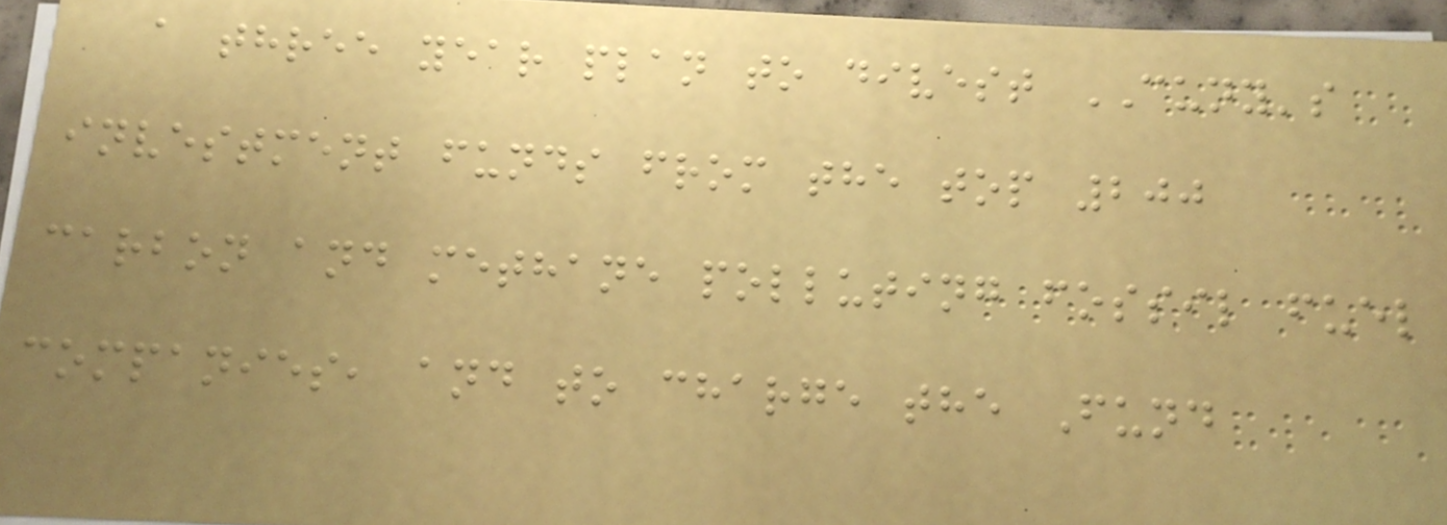a three year plan to divest CUNY's
investment funds from the top 200
carbon and methane polluting fossil fuel
companies, and to charge the Fund
